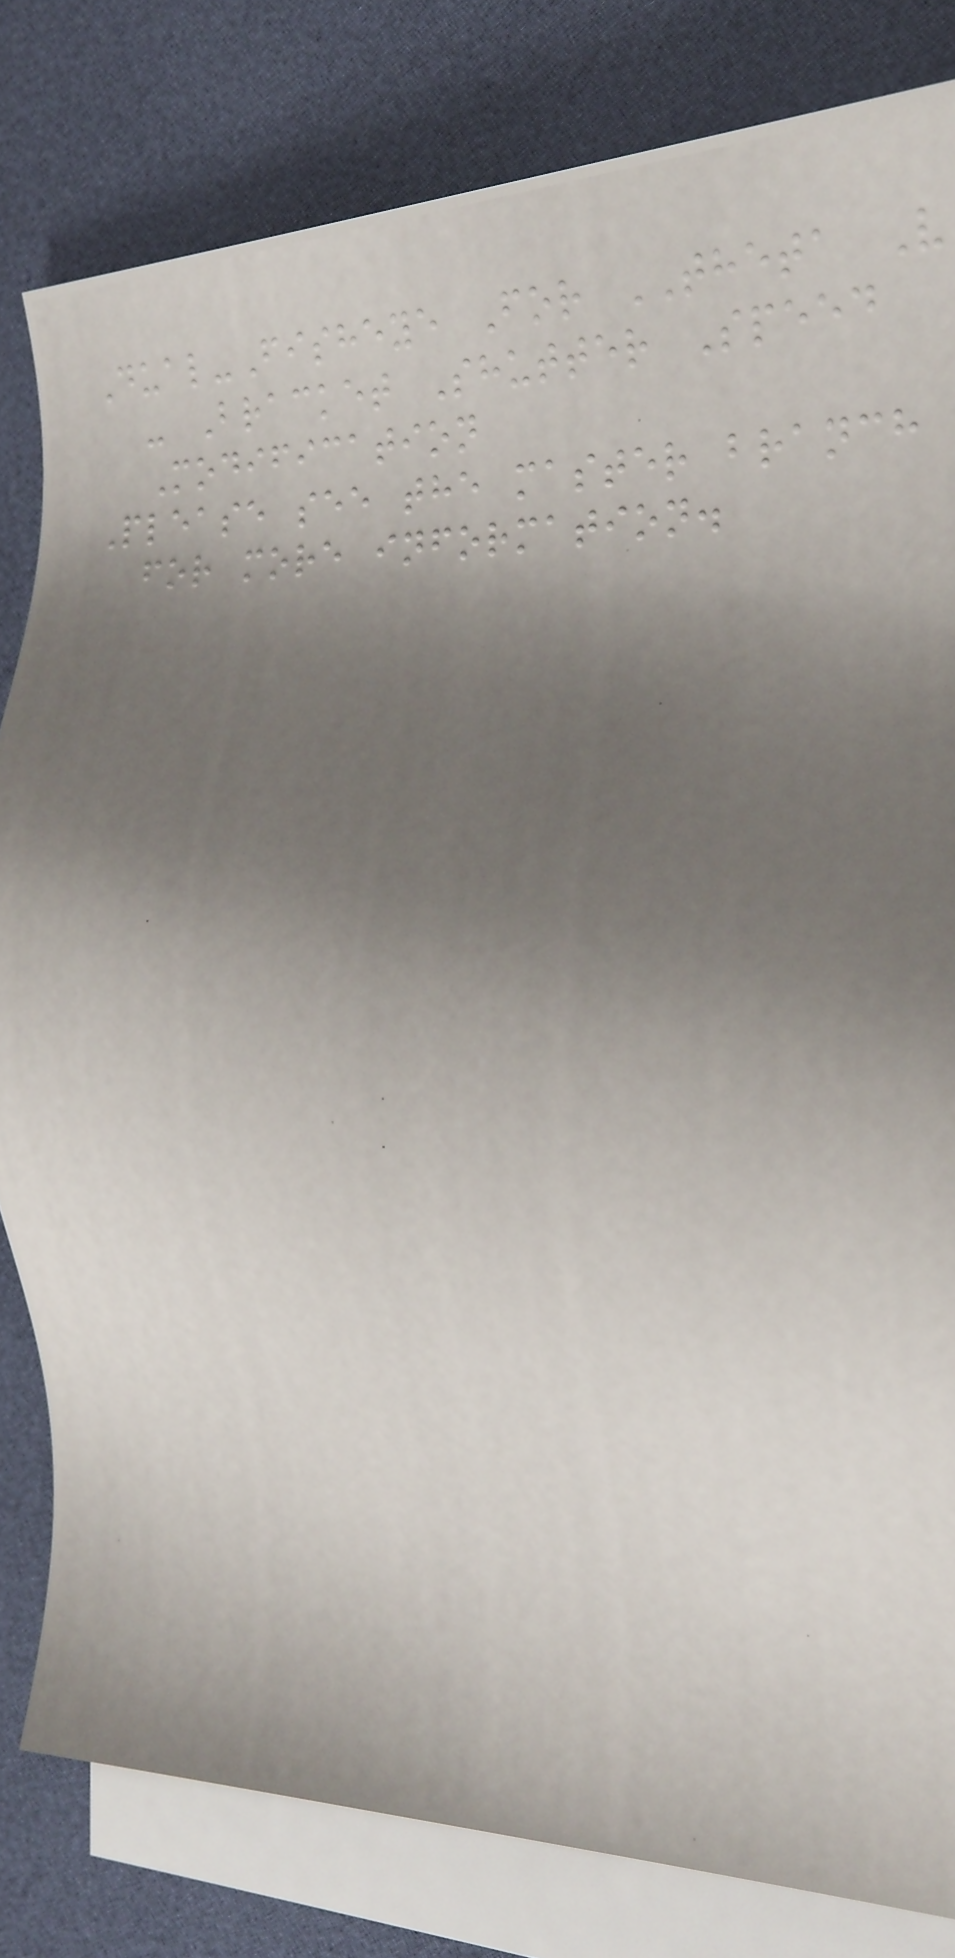Dual-Fisheye For THETA V
- Bracket Shutter Speed
Modification
Please see the master branch
for more information.
